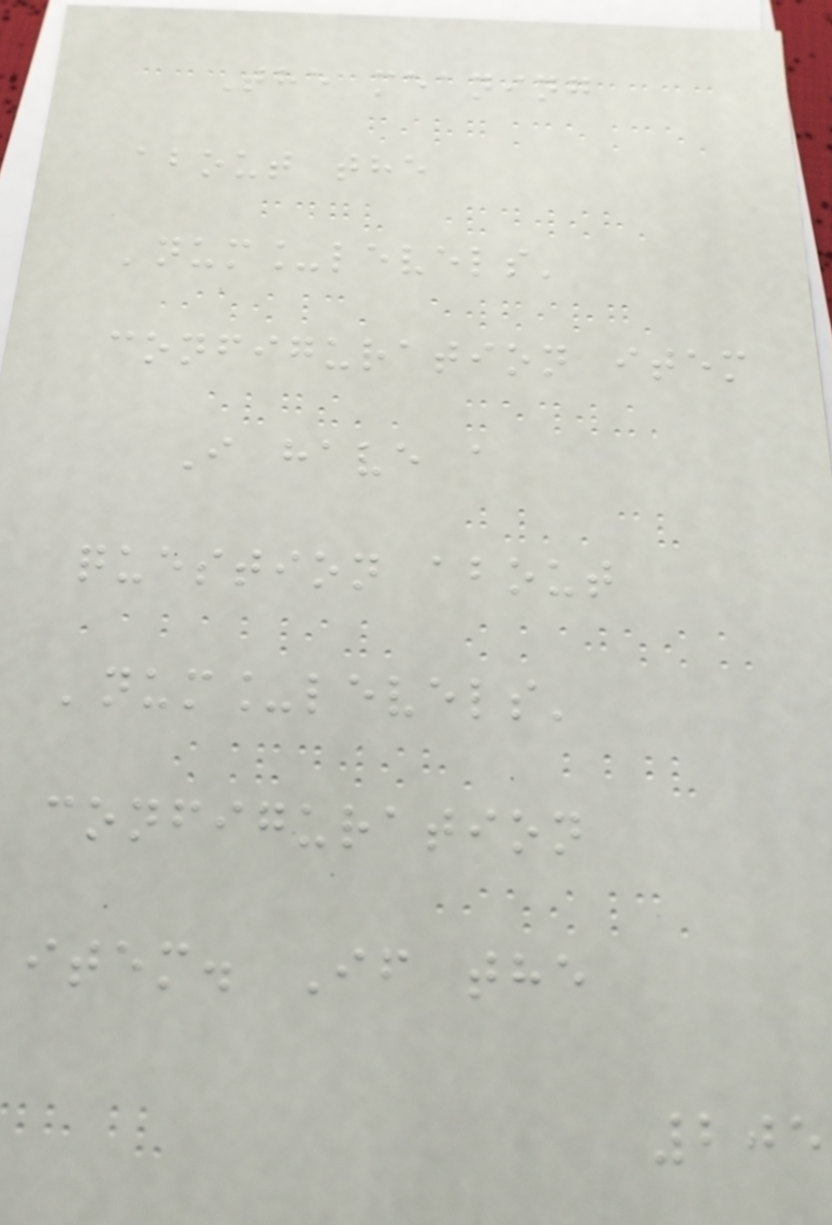The meaning
about the
'num_levels'
configuration item
I have a
question about
'num_levels'
configuration
item. If the
205
